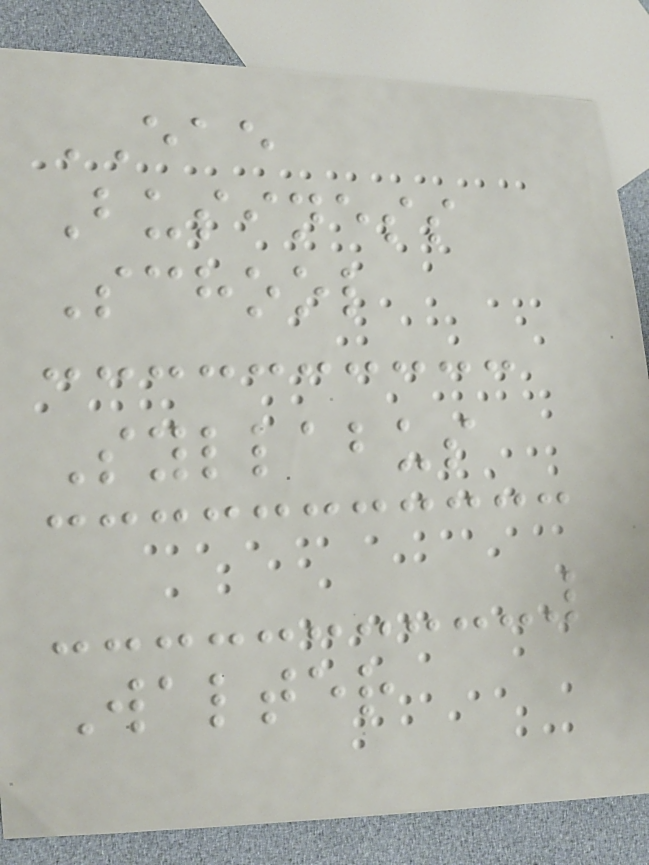EAE
Business
School
Syllabus
Walter
